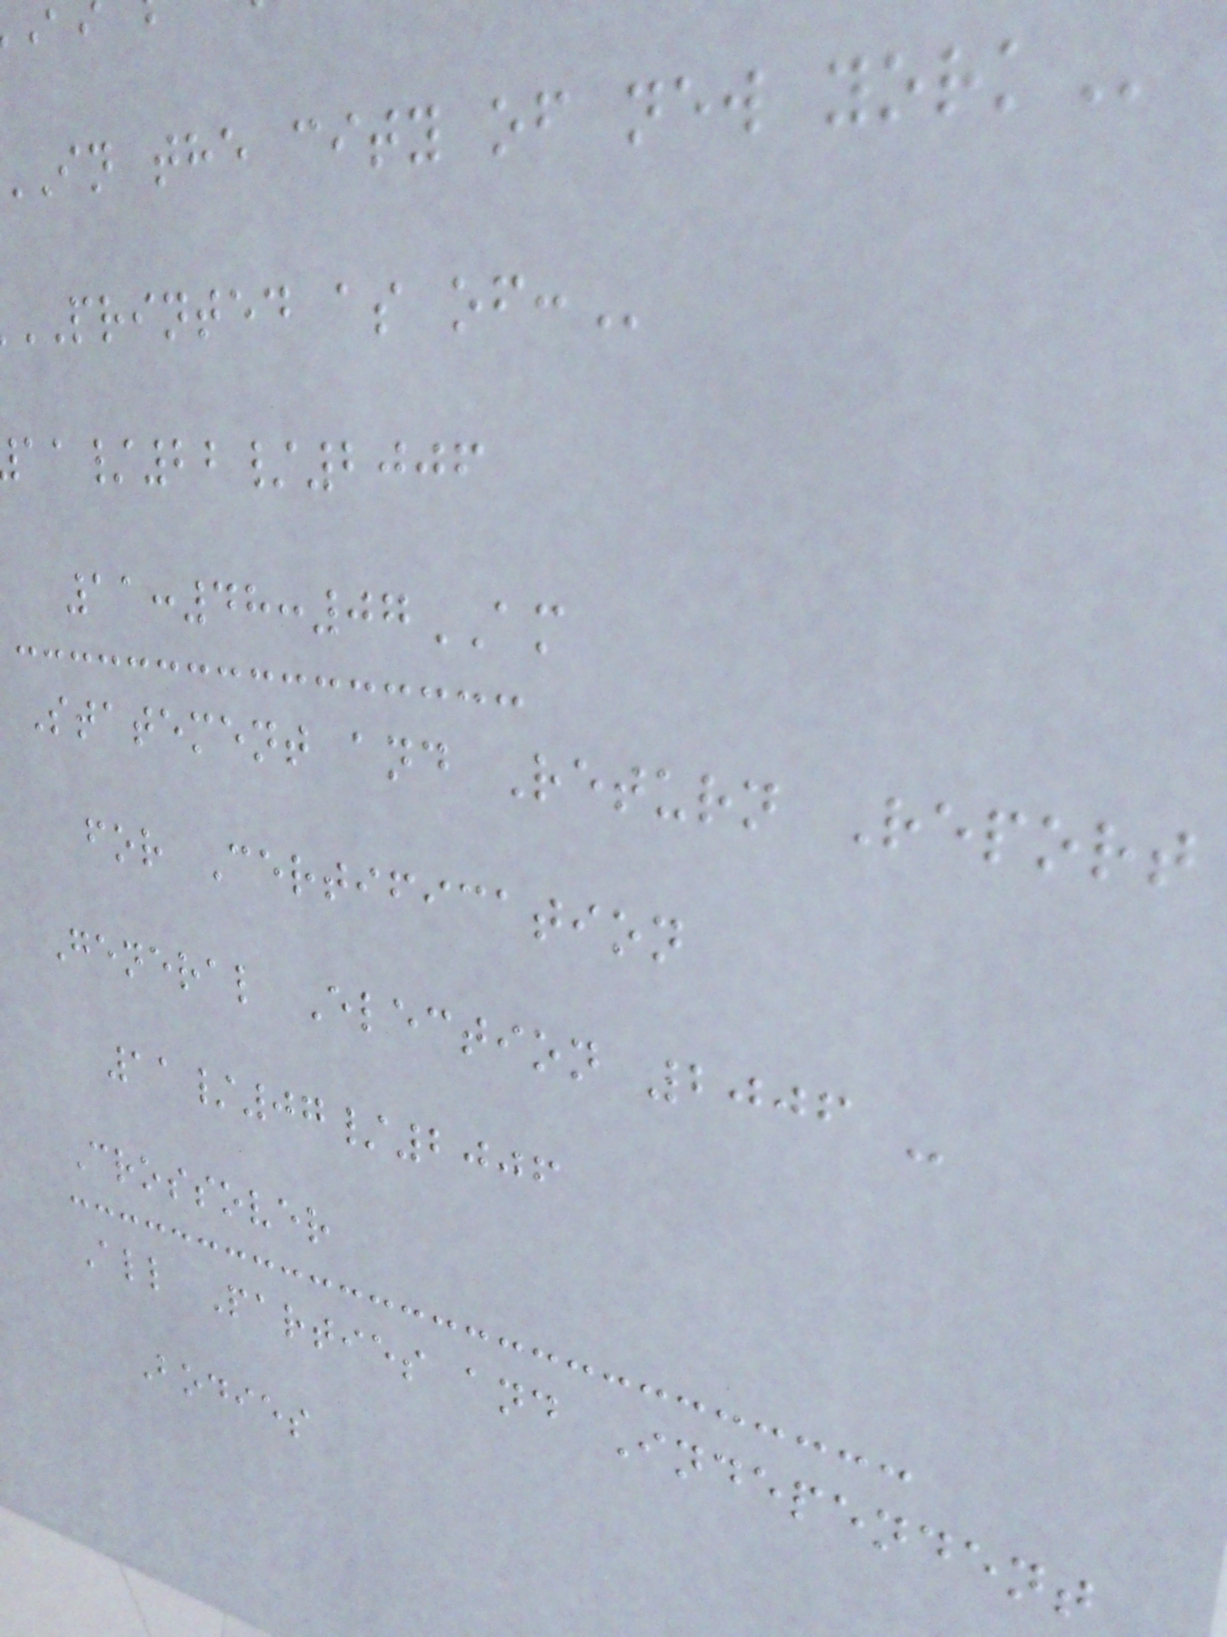in the city of new
PRINTED as
/22/2006
11:48:07AM
Statement and Return Report
for Certification
General Election 2006 -
11/07/2006
Crossover
All Parties and Independent
Bodies
